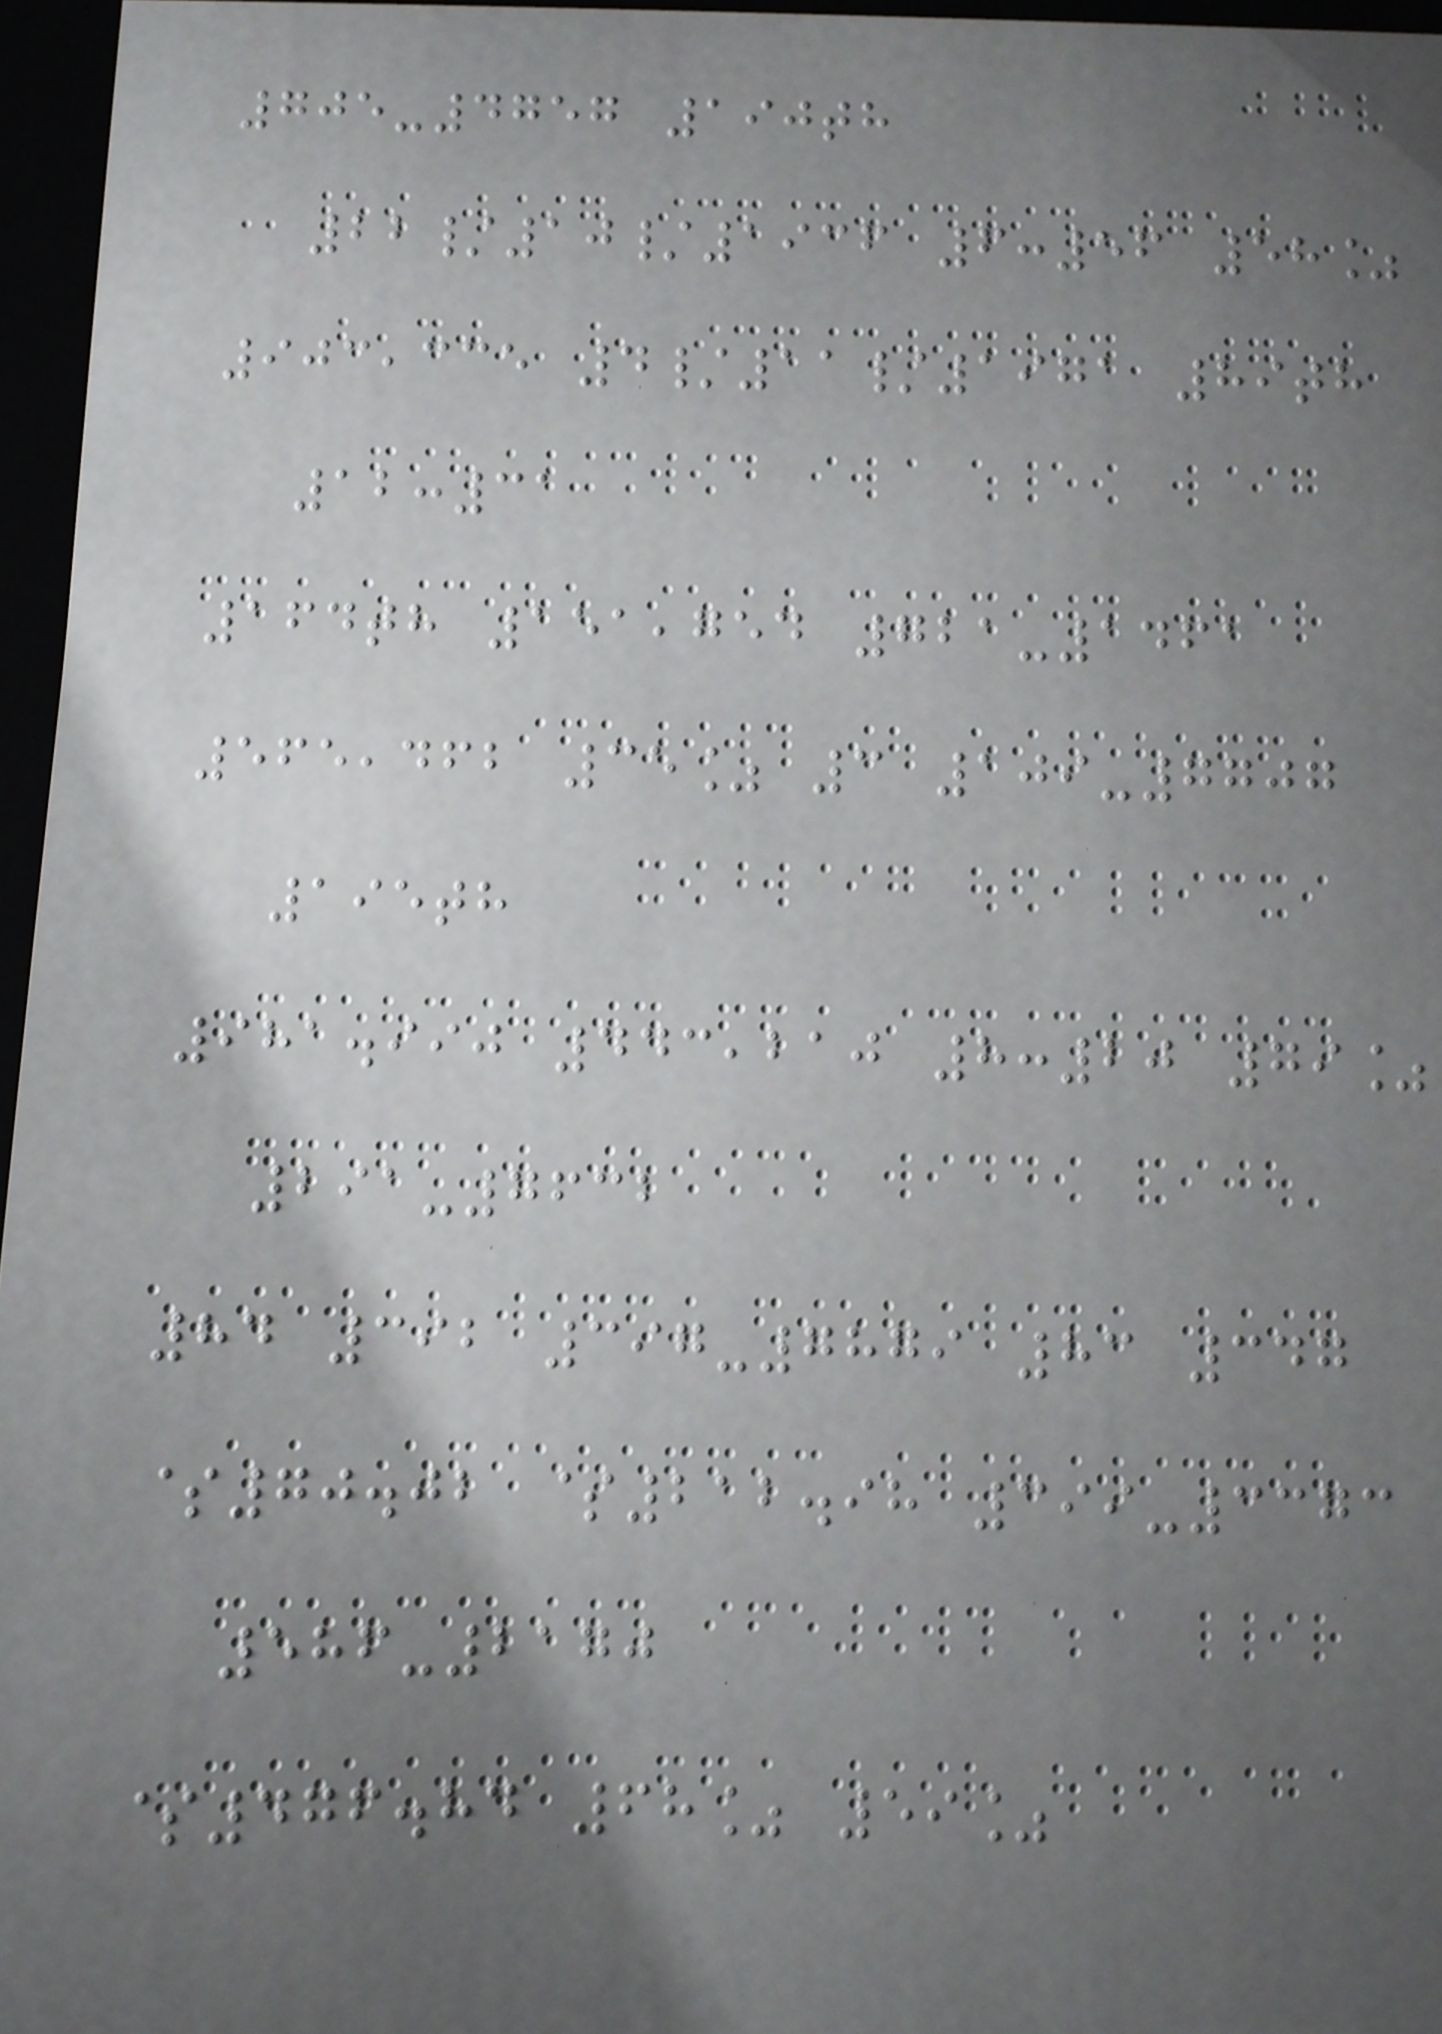705-4757 190th
22/10/1936 6:56 58%
903,335 4/11/1971 89th
12:31
164th 151,754 721-1461
565,462 35% 3 109-7707
195th
981.990 443,210 8:20 79%
291-7632
84 392 397-7879 83 347
$70.02 $212.98 399-3373
586-2170
$476.84 68% 59%
